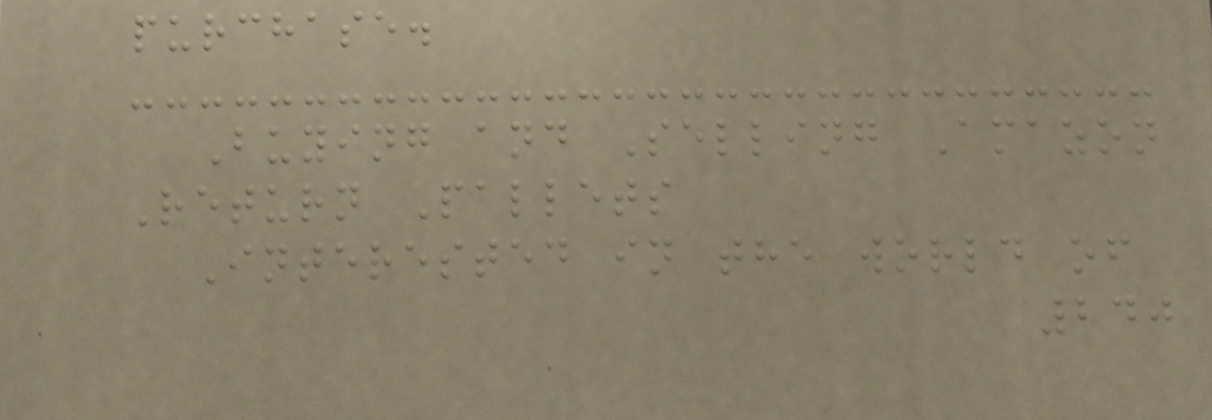purchase.
Buying and Selling Amazon
Return Pallets
Interested in the world of
240
